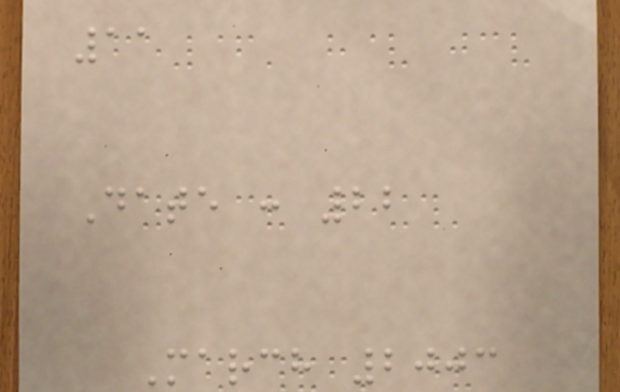11
Date : 22
March 2003
